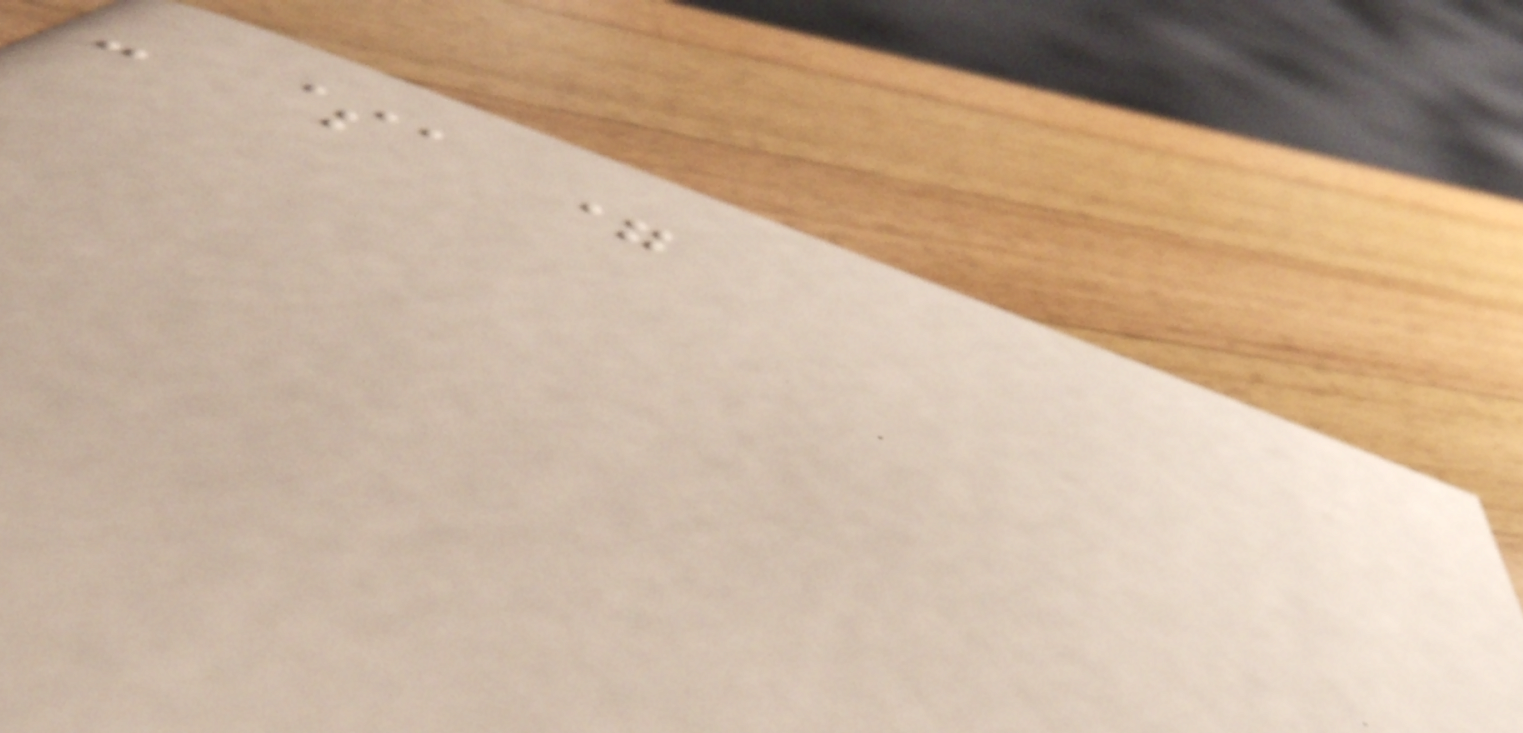- $a =
